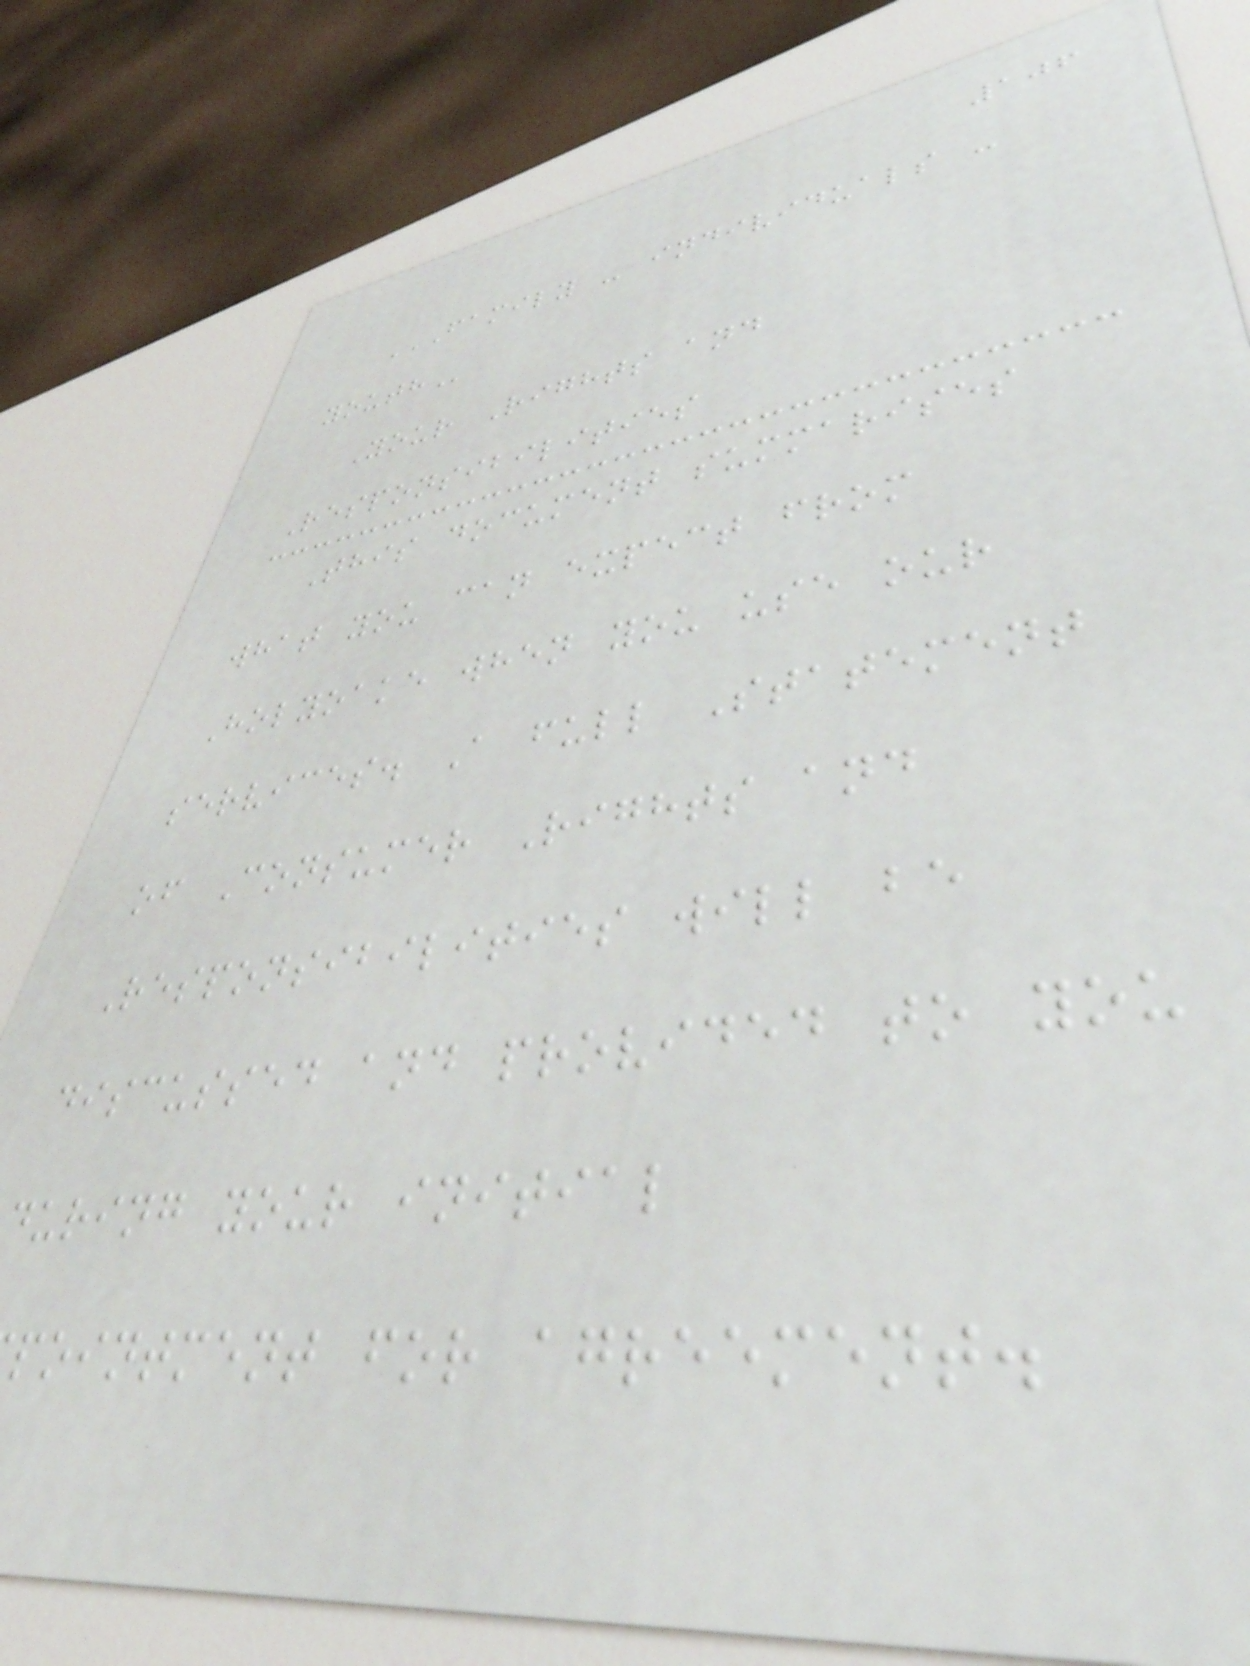106
FAMILY - INDIVIDUALS -
Your Rights and
Responsibilities
This document summarises
what you can expect from
Holyoake when you use our
services. A full Statement
of Consumer Rights and
Responsibilities will be
discussed and provided to you
during your initial
pointment for agreement.
